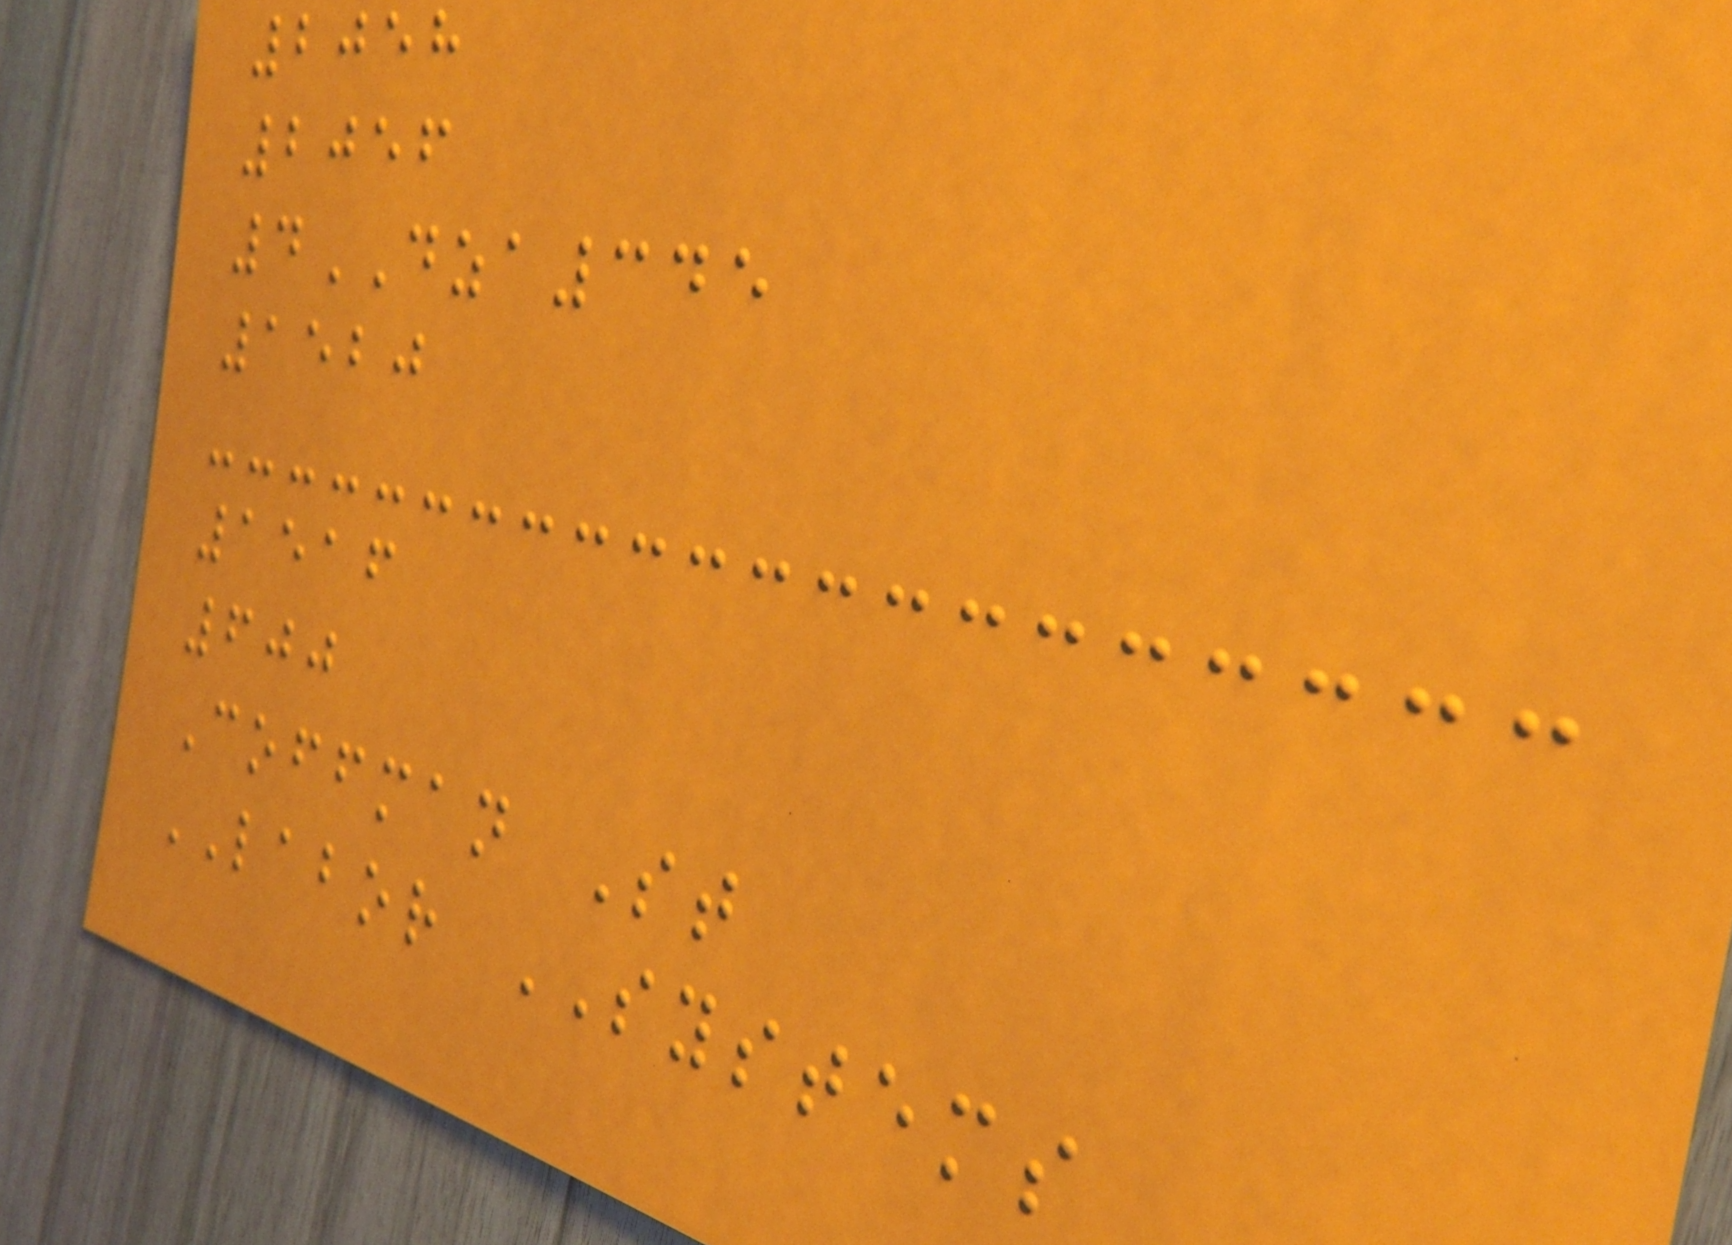2058
2056
4DZA345
1520
1516
600
Coffman St
LABOR SYSTEMS
